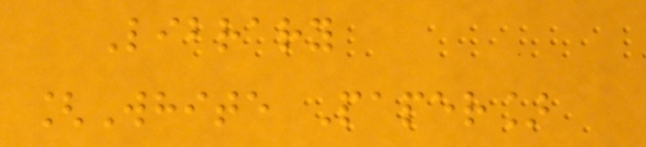Library
[White Paper]
